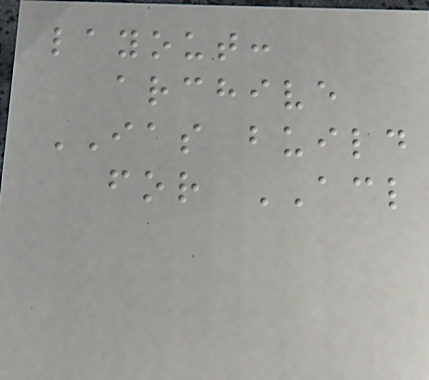layout:
archive
IAS build
for ACL
